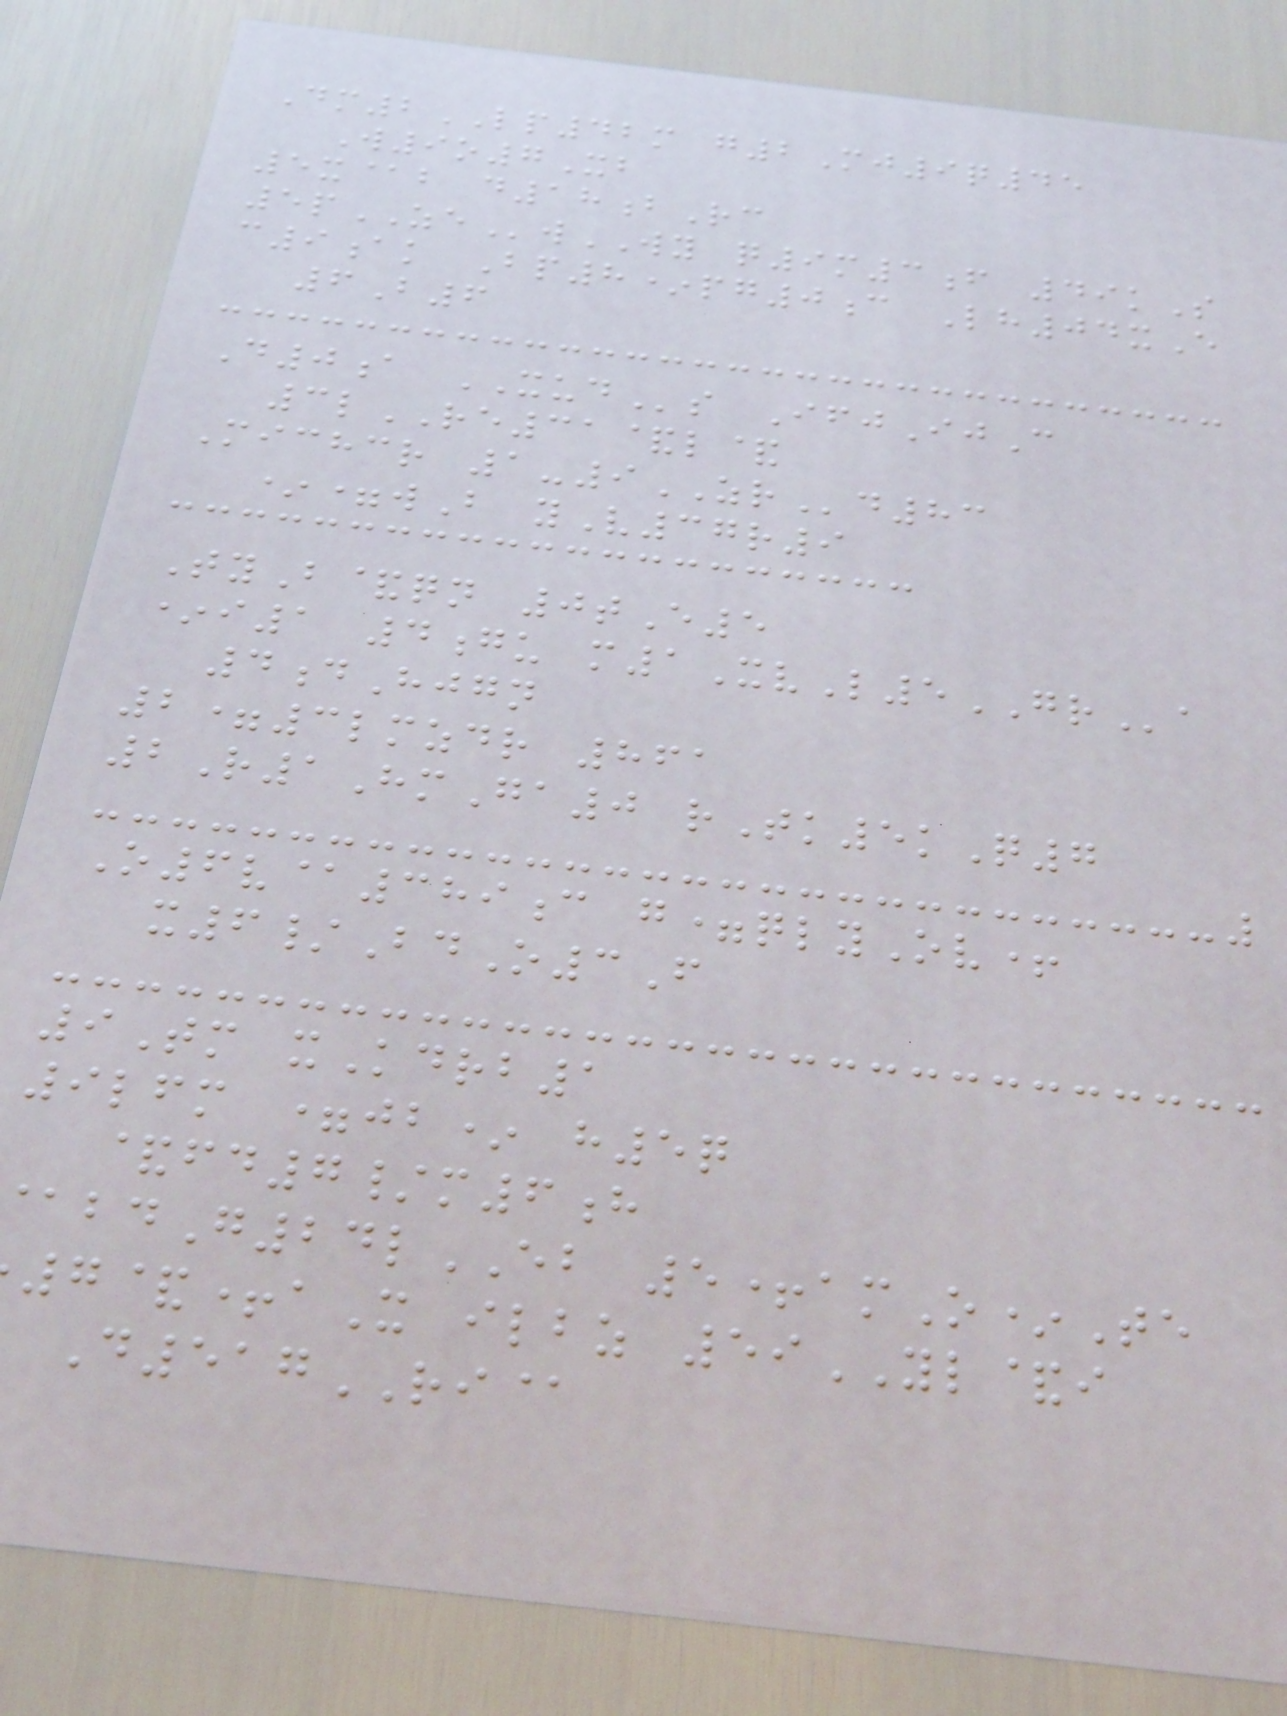Dm2LP42m g2Mj9q45
W9o7Xb
5x@b d18bRc
5pZEwWY q9m3f 49kS
c9ak Bp8*pg0c Lh04xE
6B6
D0a XUDs IfjIjC
3lRE31&l&
Michcr 1-9ZRd83
*=wB yV37r9
TyB&qn 0tE5
*i1 4gu m1XvL5GRa
4dHjgn
2=3lmzdr 861
2R1HmGa0 rTk5kQ7
O6v@389c g=qlyOv+
x6/BdO3F
9Tm xKdrb1
9lfm =jb* h5q
&fd7/m6h
bdG24lEB 5+amO*Te
7&+aX ilbz 59YL&i
D517RI@
